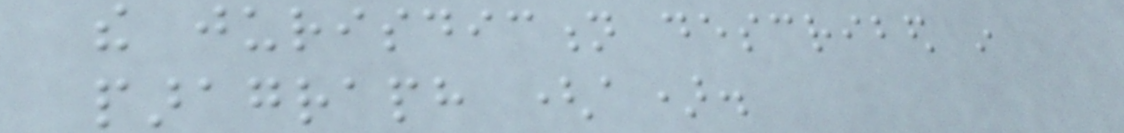the jurisdiction described in
paragraph (a).
